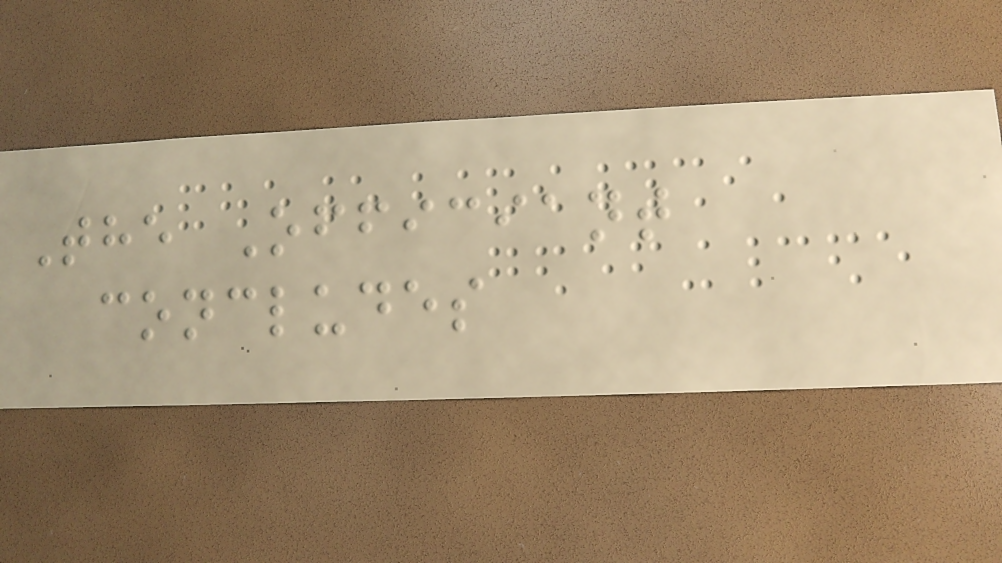The Officiant
concludes
